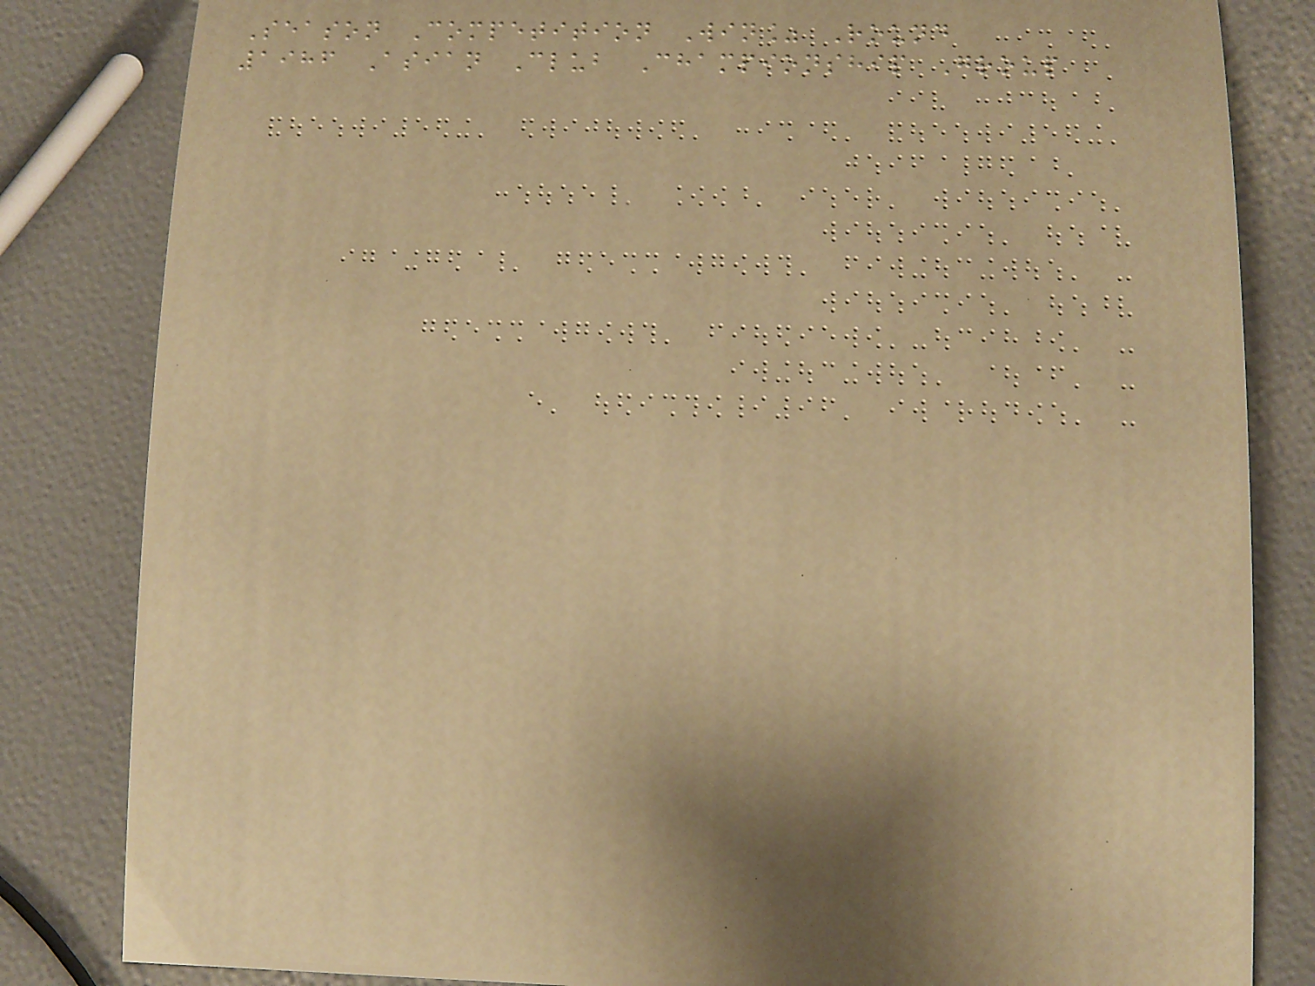Season Competition Win% Round
1986 Asian Club Championship Group
